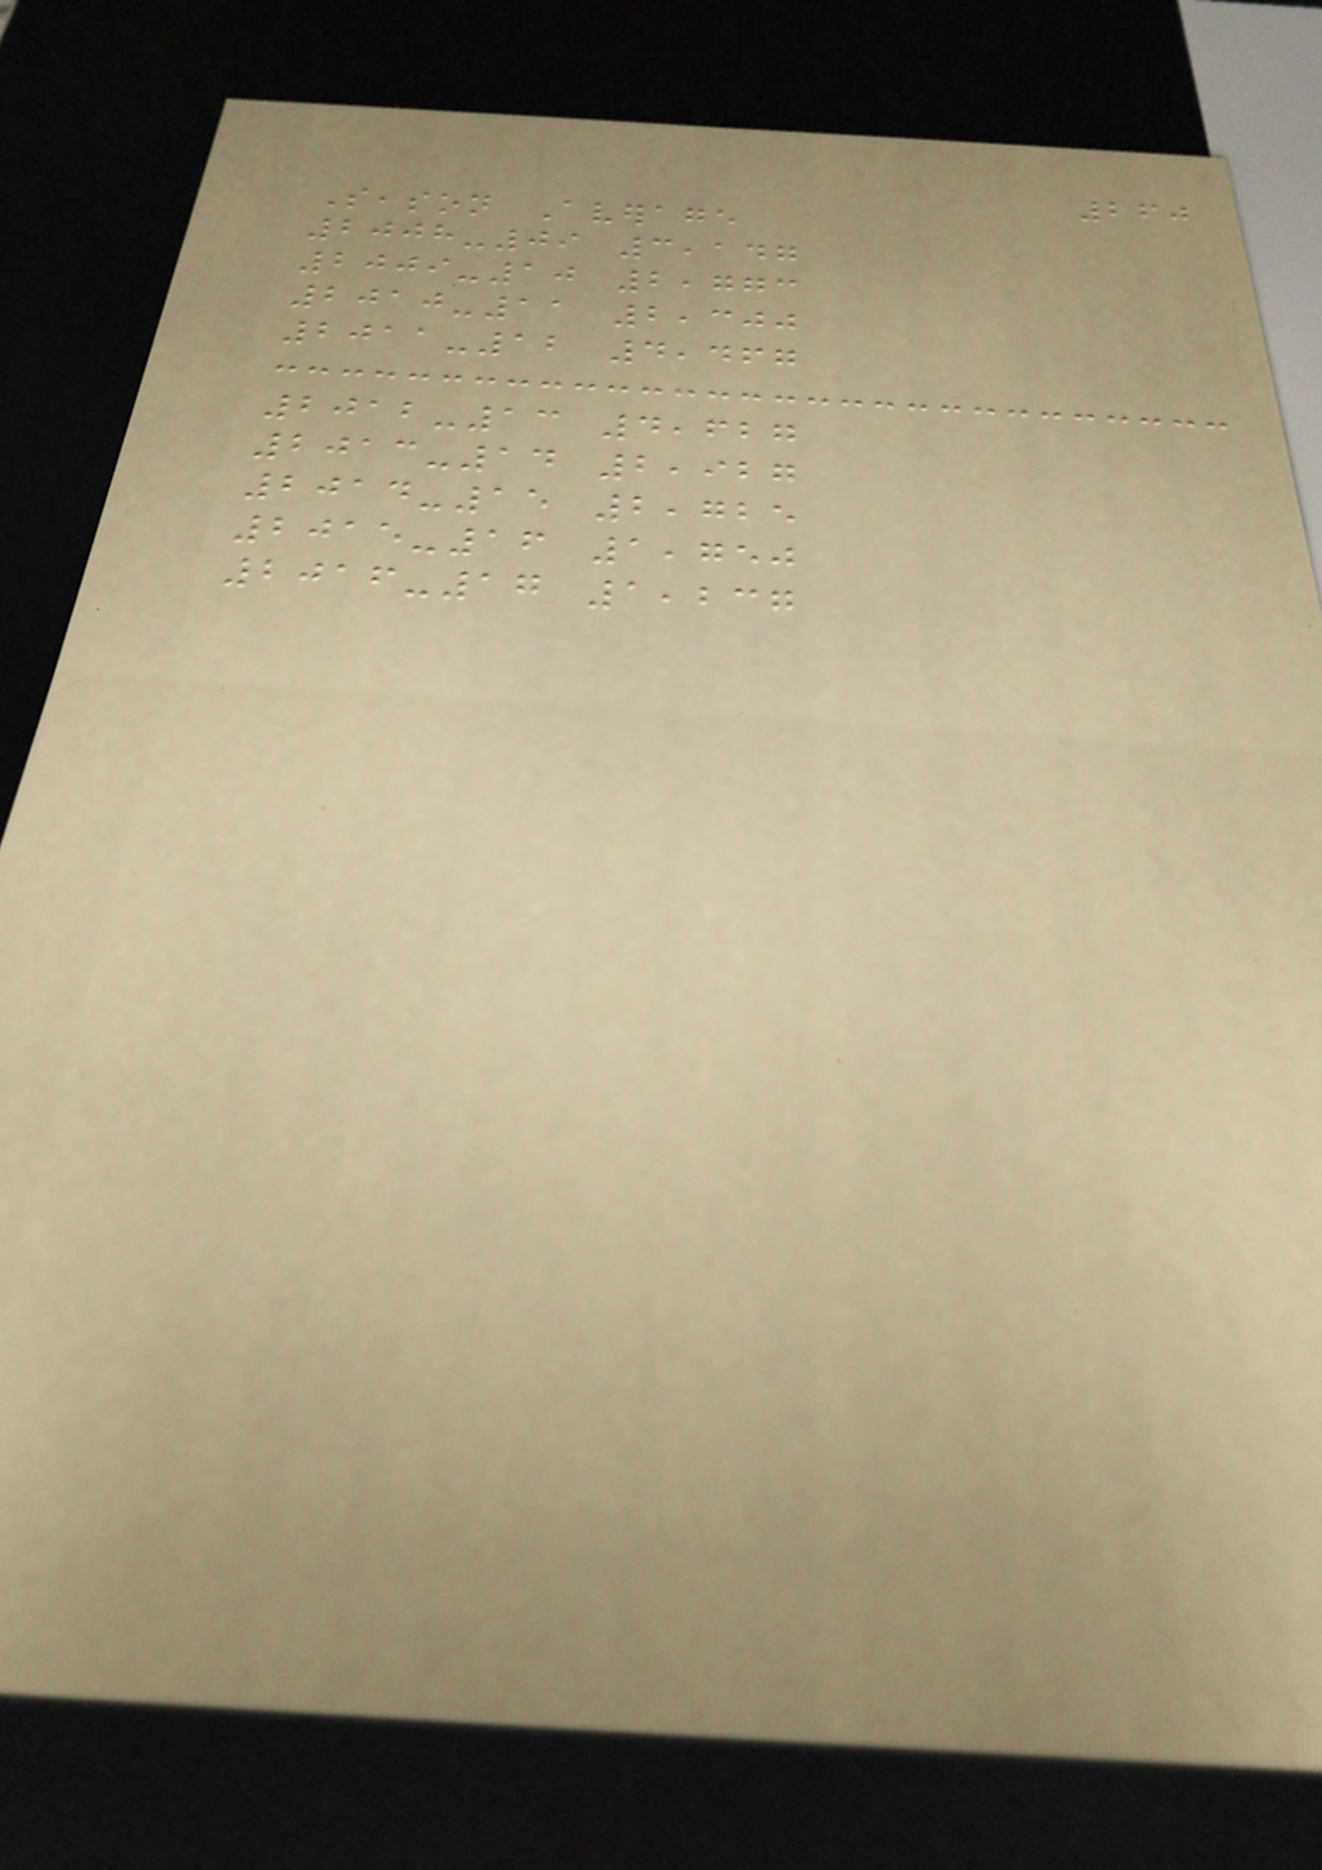260
Season Average
2008-09 3,147
2009-10 2,773
2010-11 2,300
2011-12 4,467
2012-13 4,627
2013-14 2,927
2014-15 2,725
2015-16 1,750
2016-17 1,237
